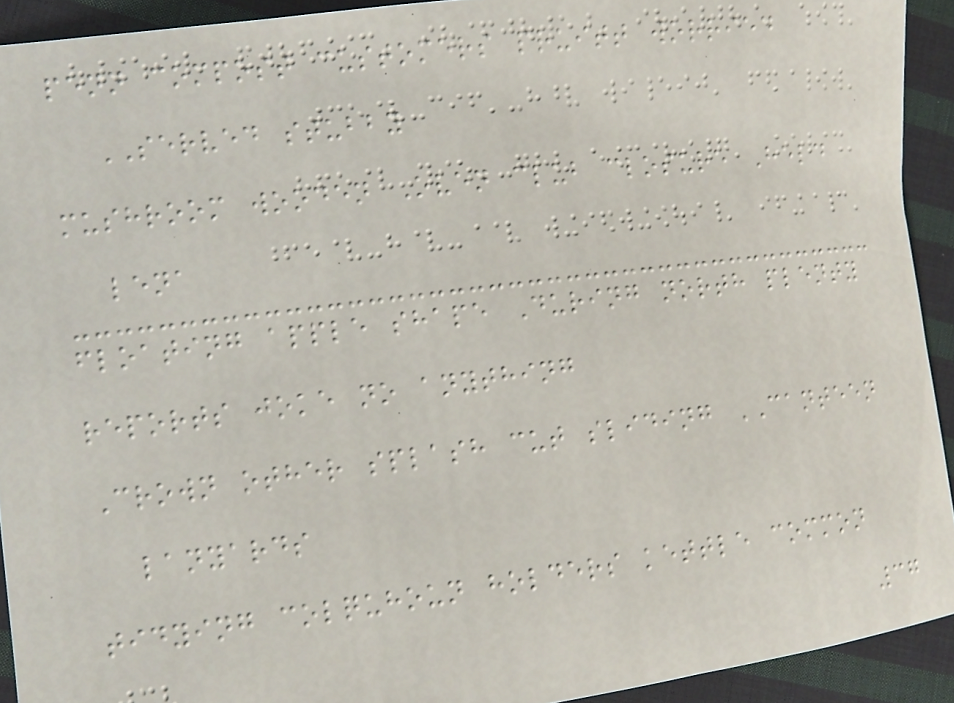penn compost customers pruitt worried
SERVED stubby
mushroom wooden Oven club closure Held
lena
floating apple shape During north plenty
reports joke no anything
Crown other splash cut sliding CANTEEN
lanyards
tidying colquhoun holders kettle common
37
